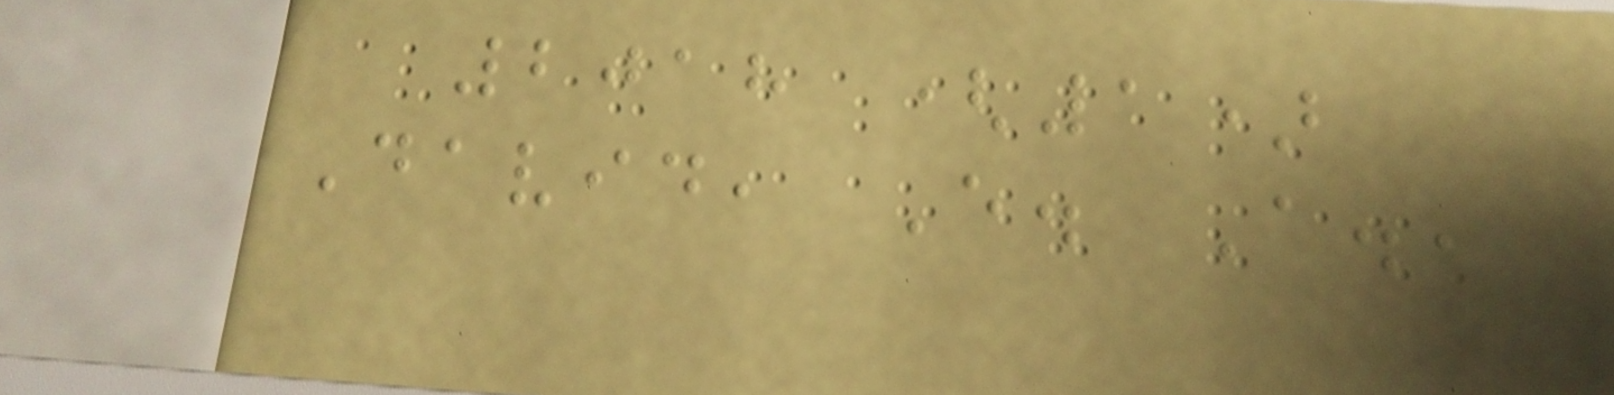2018 (1)
David, E. A.,
